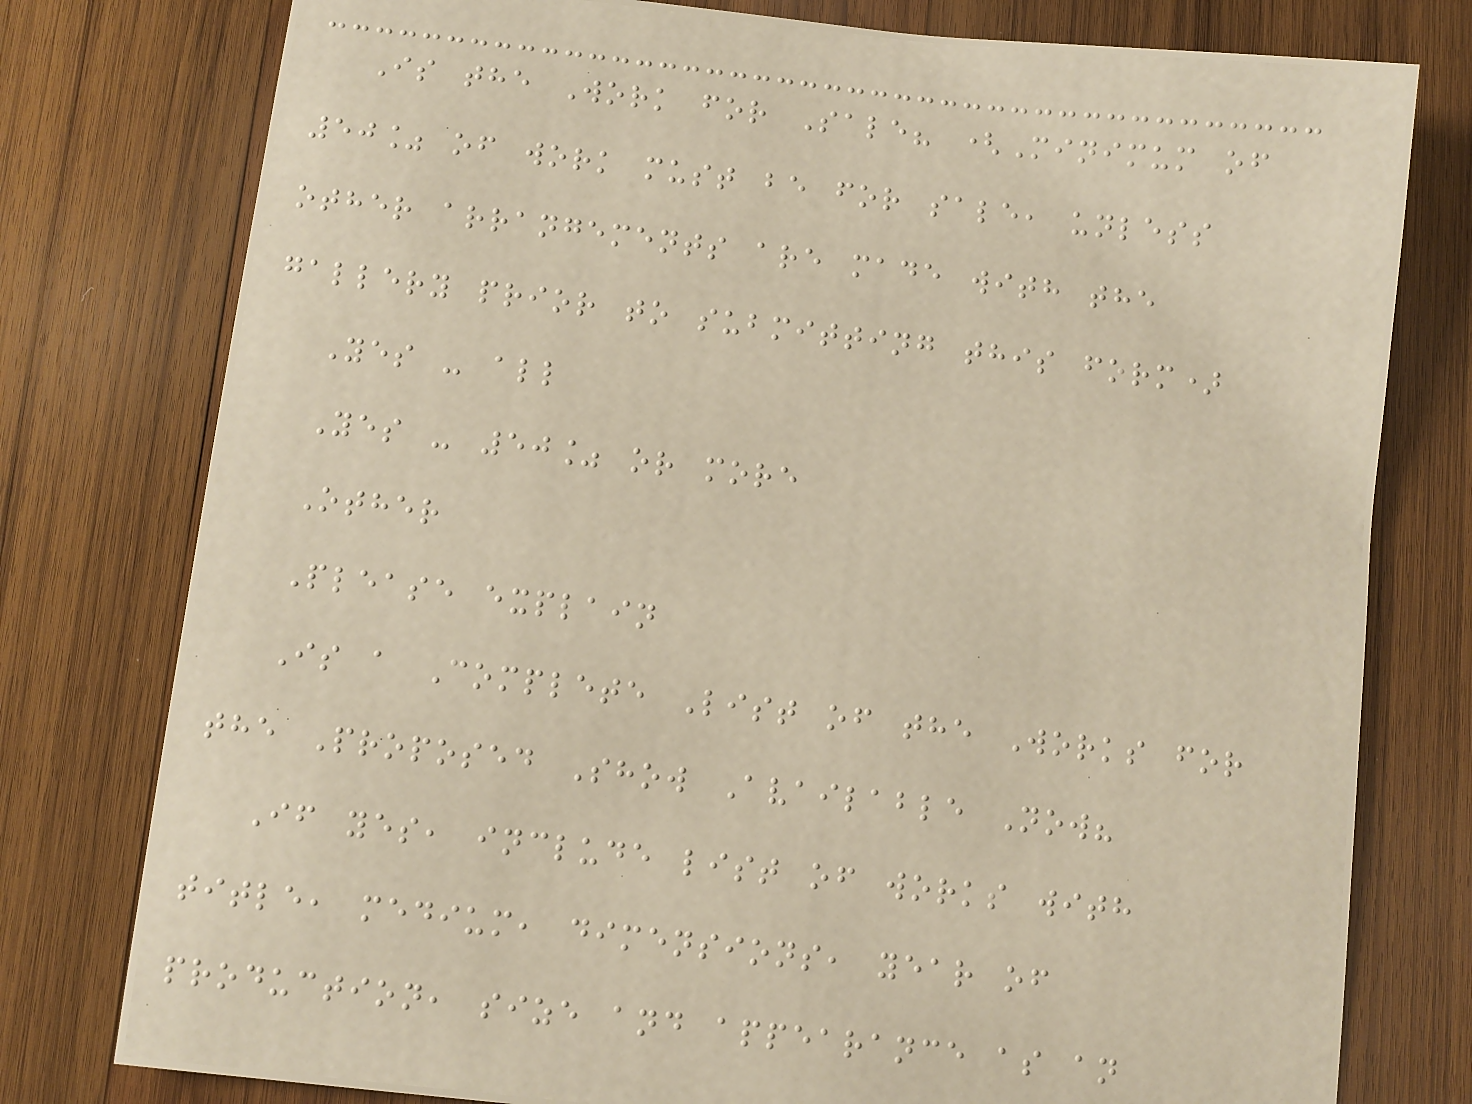Is the Work for Sale? (Minimum of
50% of work must be for sale, unless
other arrangements are made with the
gallery prior to submitting this form)
Yes - all
Yes - 50% or more
Other
Please explain
Is a Complete List of the Works for
the Proposed Show Available Now?
If yes, include list of works with
title, medium, dimensions, year of
production, size and appearance as an
